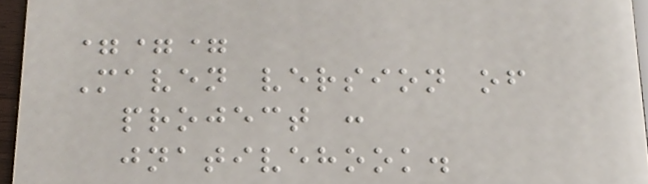===
Maven version of
project :
jnativehook.
